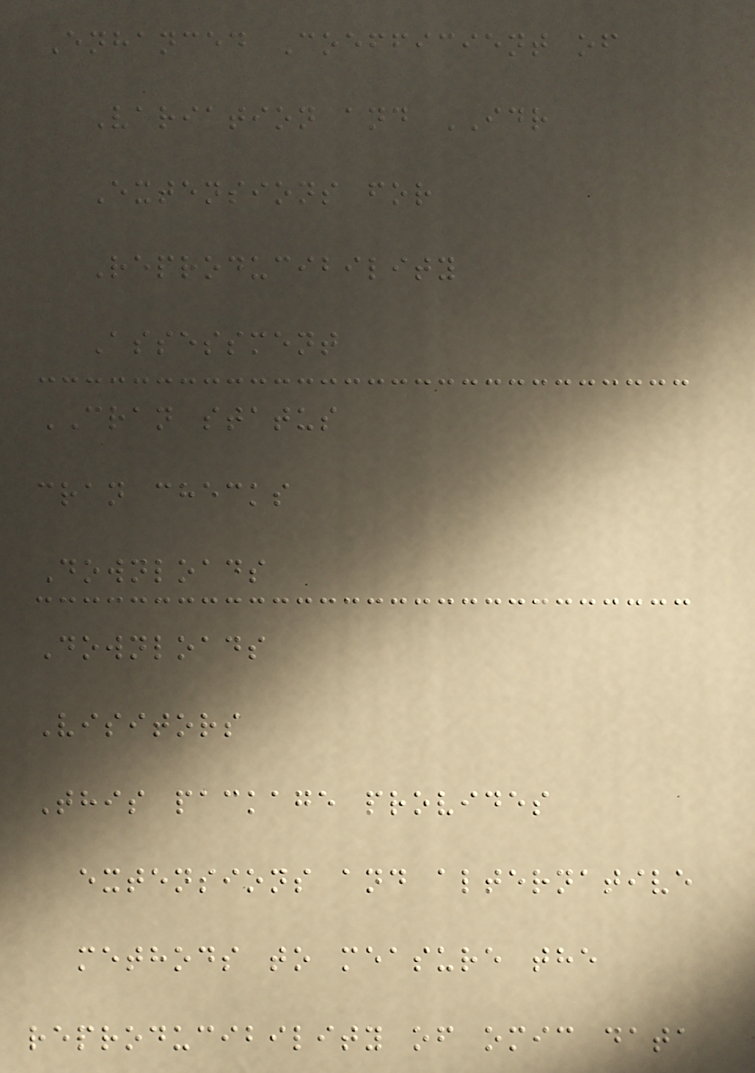Enhanced Coefficient of
Variation and IDR
Extensions for
Reproducibility
Assessment
CRAN status
cran checks
Downloads
Downloads
Visitors
This package provides
extensions and alternative
methods to measure the
reproducibility of omic data
